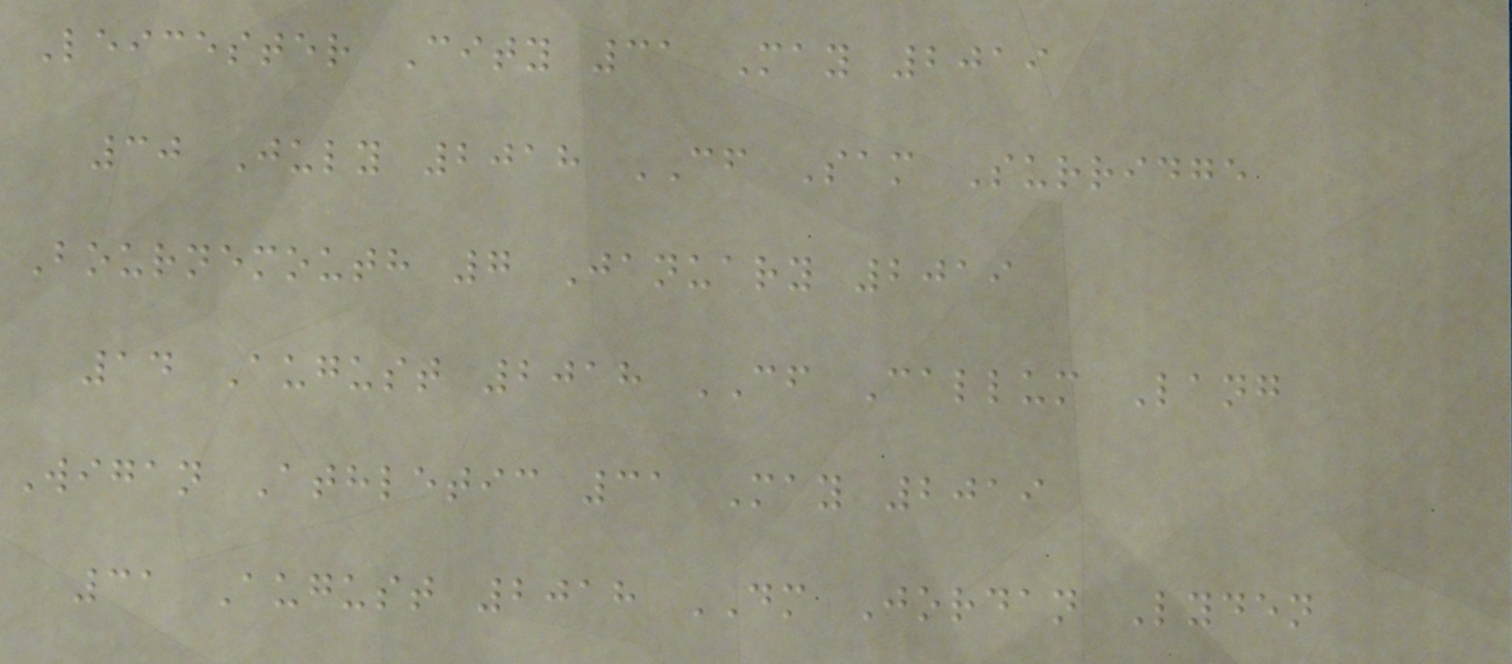Leicester City 31 May 2019
30 July 2018 CF Sam Surridge
Bournemouth 7 January 2019
14 August 2018 CF Callum Lang
Wigan Athletic 31 May 2019
31 August 2018 DM Jordan Lyden
